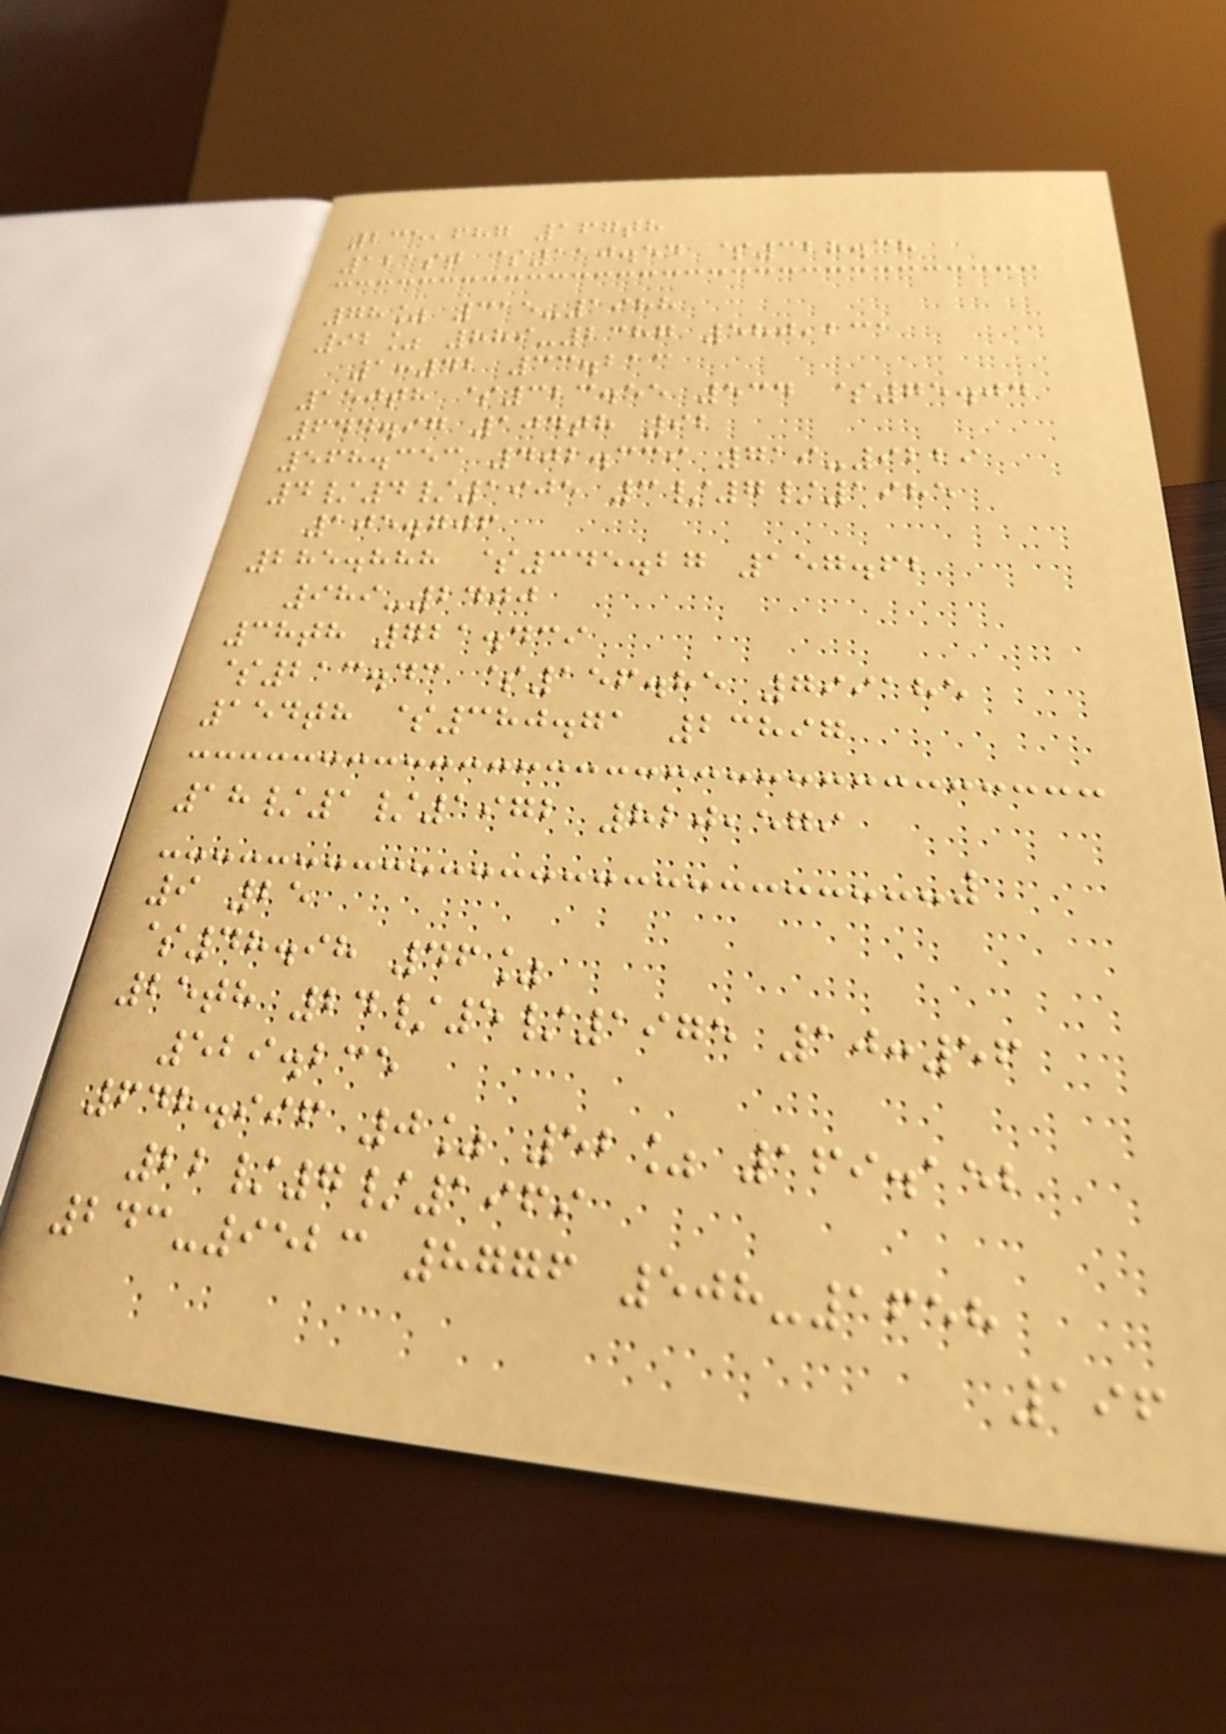235,687 167th
121st $110.54 $328.38
78% 315-1988
92% 889-2387 580,231
1:42 33.213
150th $323.55 534 $75.04
644.97 104th 92
568.353 402.339 719-9229
4/4/1905 3/7/1985
105.706
285.888 $345.27 157.62
989-2400
38th 721.439
$213.43 $156.85 799185
154th $380.71 23897
18/1/1972 820,579
9 25
$48.98 46%
25th 24/5/1975 10:56
529.235
648.996 0% 52% 169.152
22/7/1969
243-9523 8776 508-1658
196
